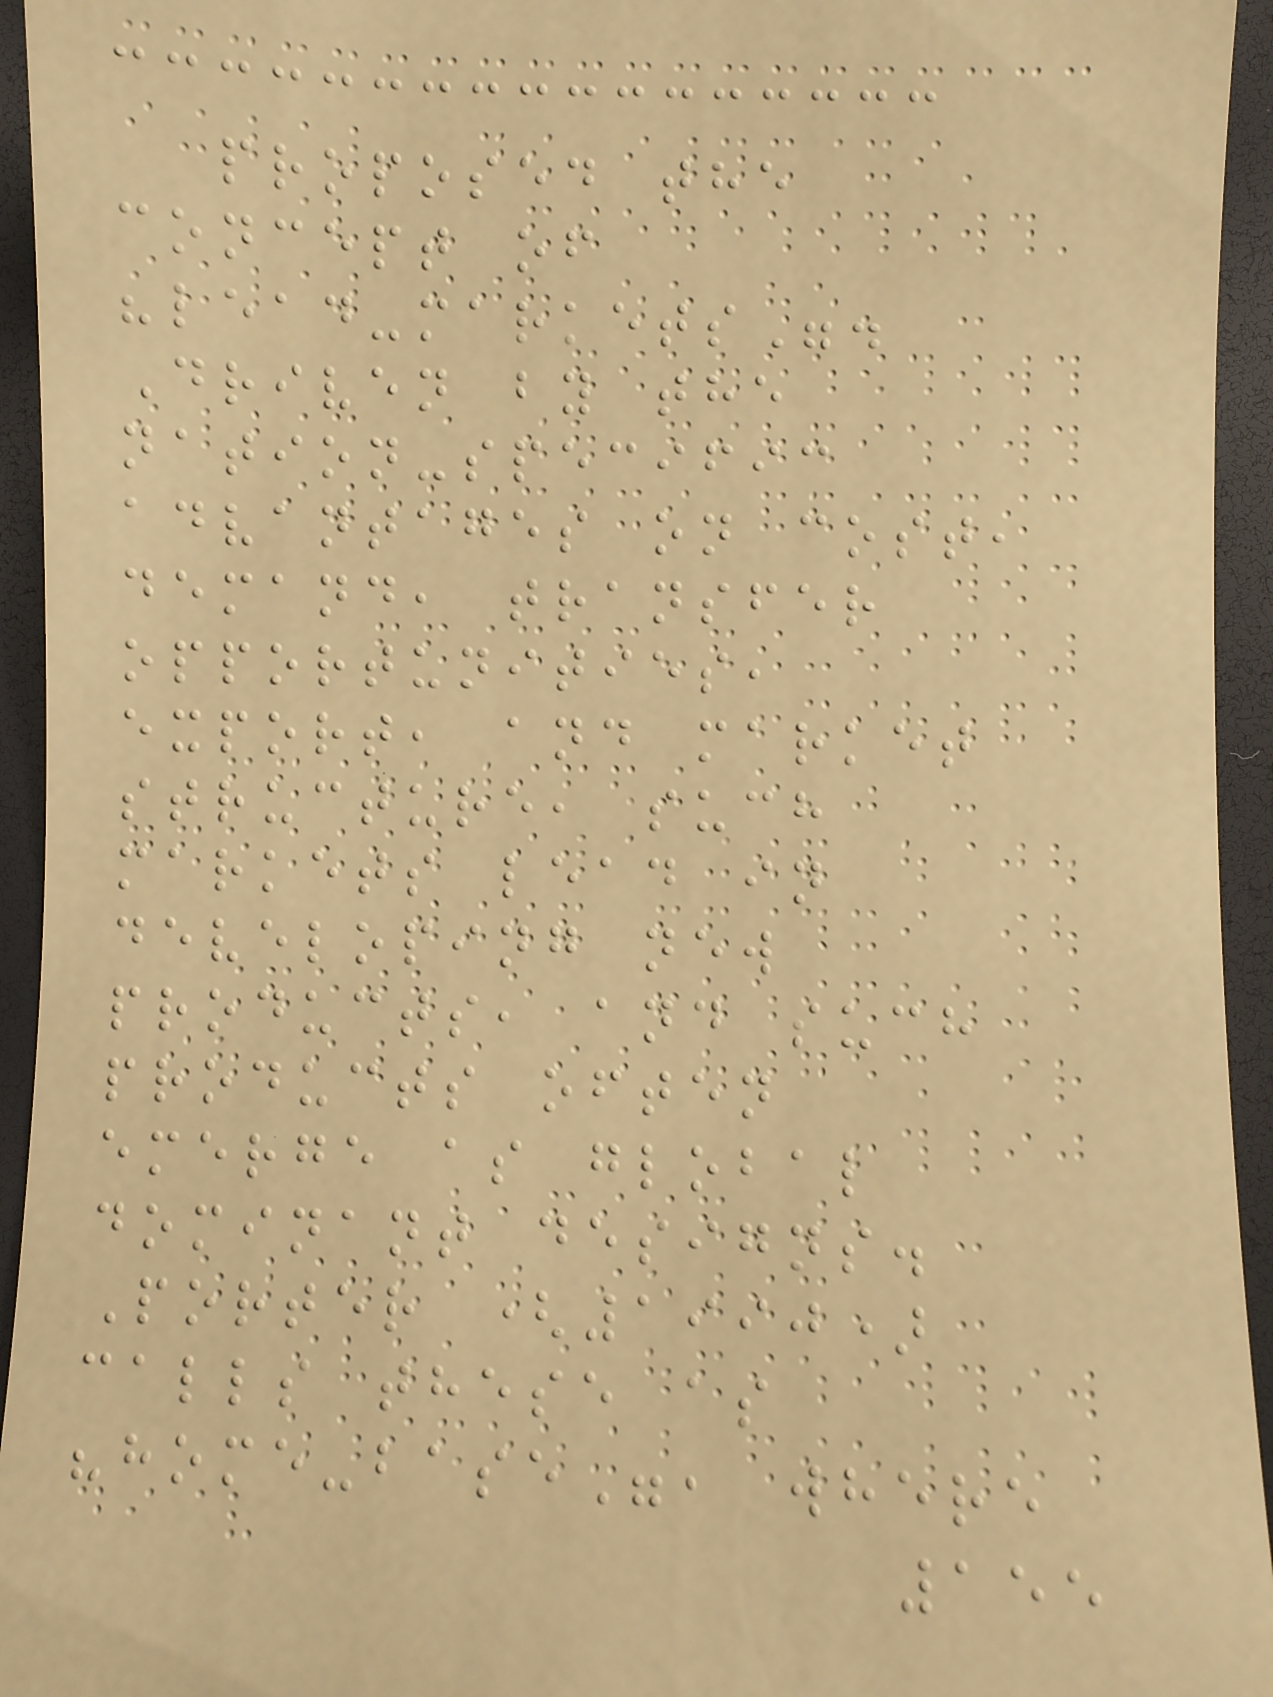proposed the
concept of
"lead-markets".
Driven by the
nation-specific
advantages on cost,
demand, transfer
opportunities,
export, and market
structure, such
markets lead in
developing new
products, and such
products often
emerge as global
dominant designs.
Porter (1990)
calls these as
"home-base", where
155
